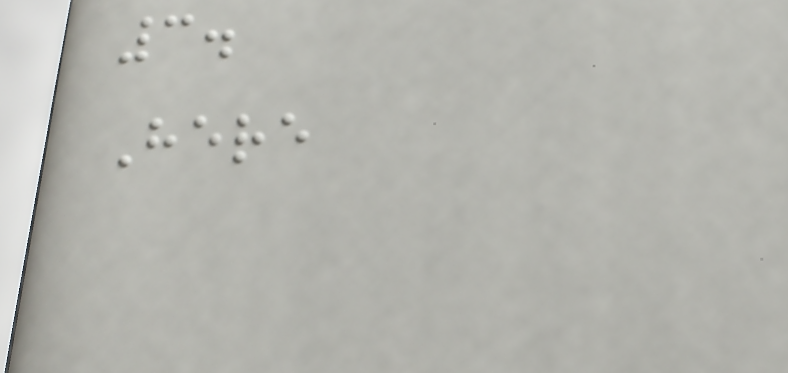3.
Here
